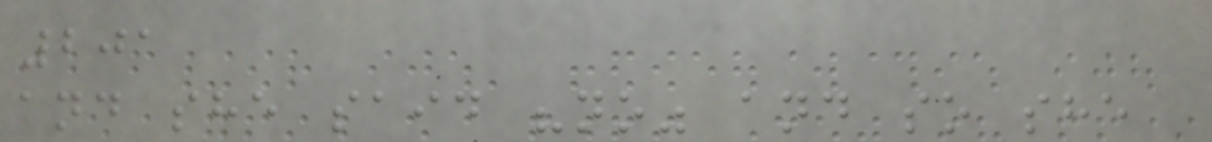201
and she said "no" and so she
